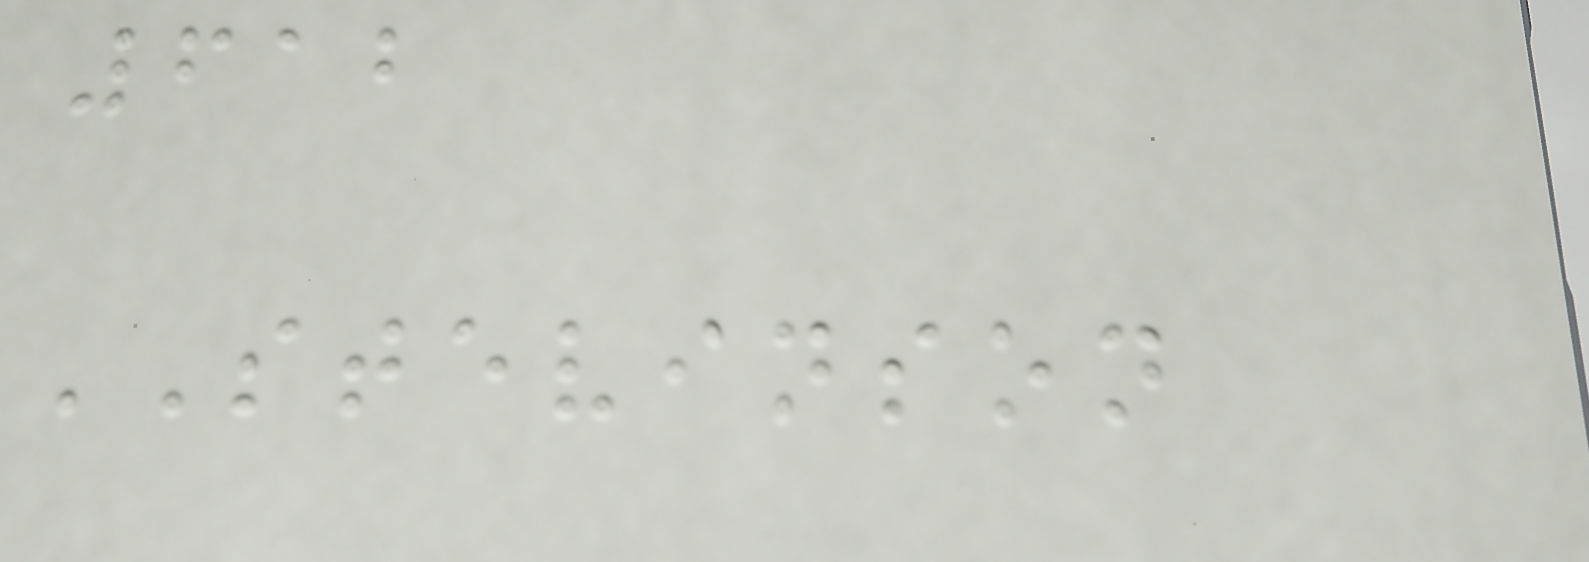612
STEVINSON
